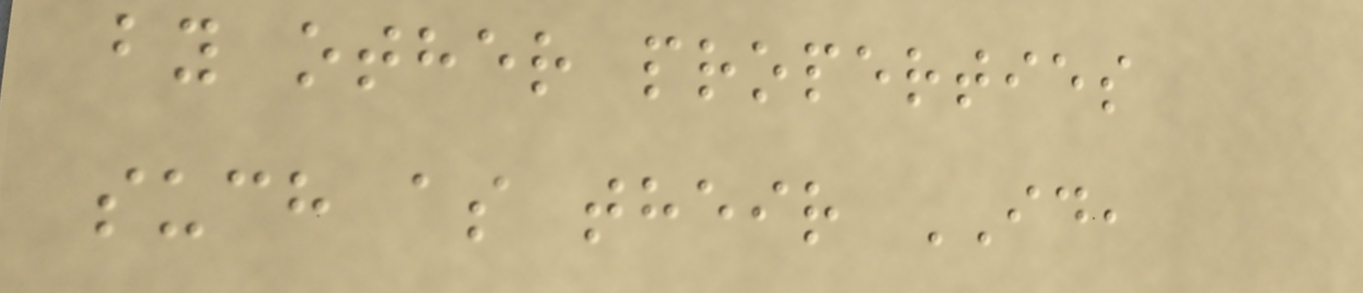by other properties
such as their ID,
